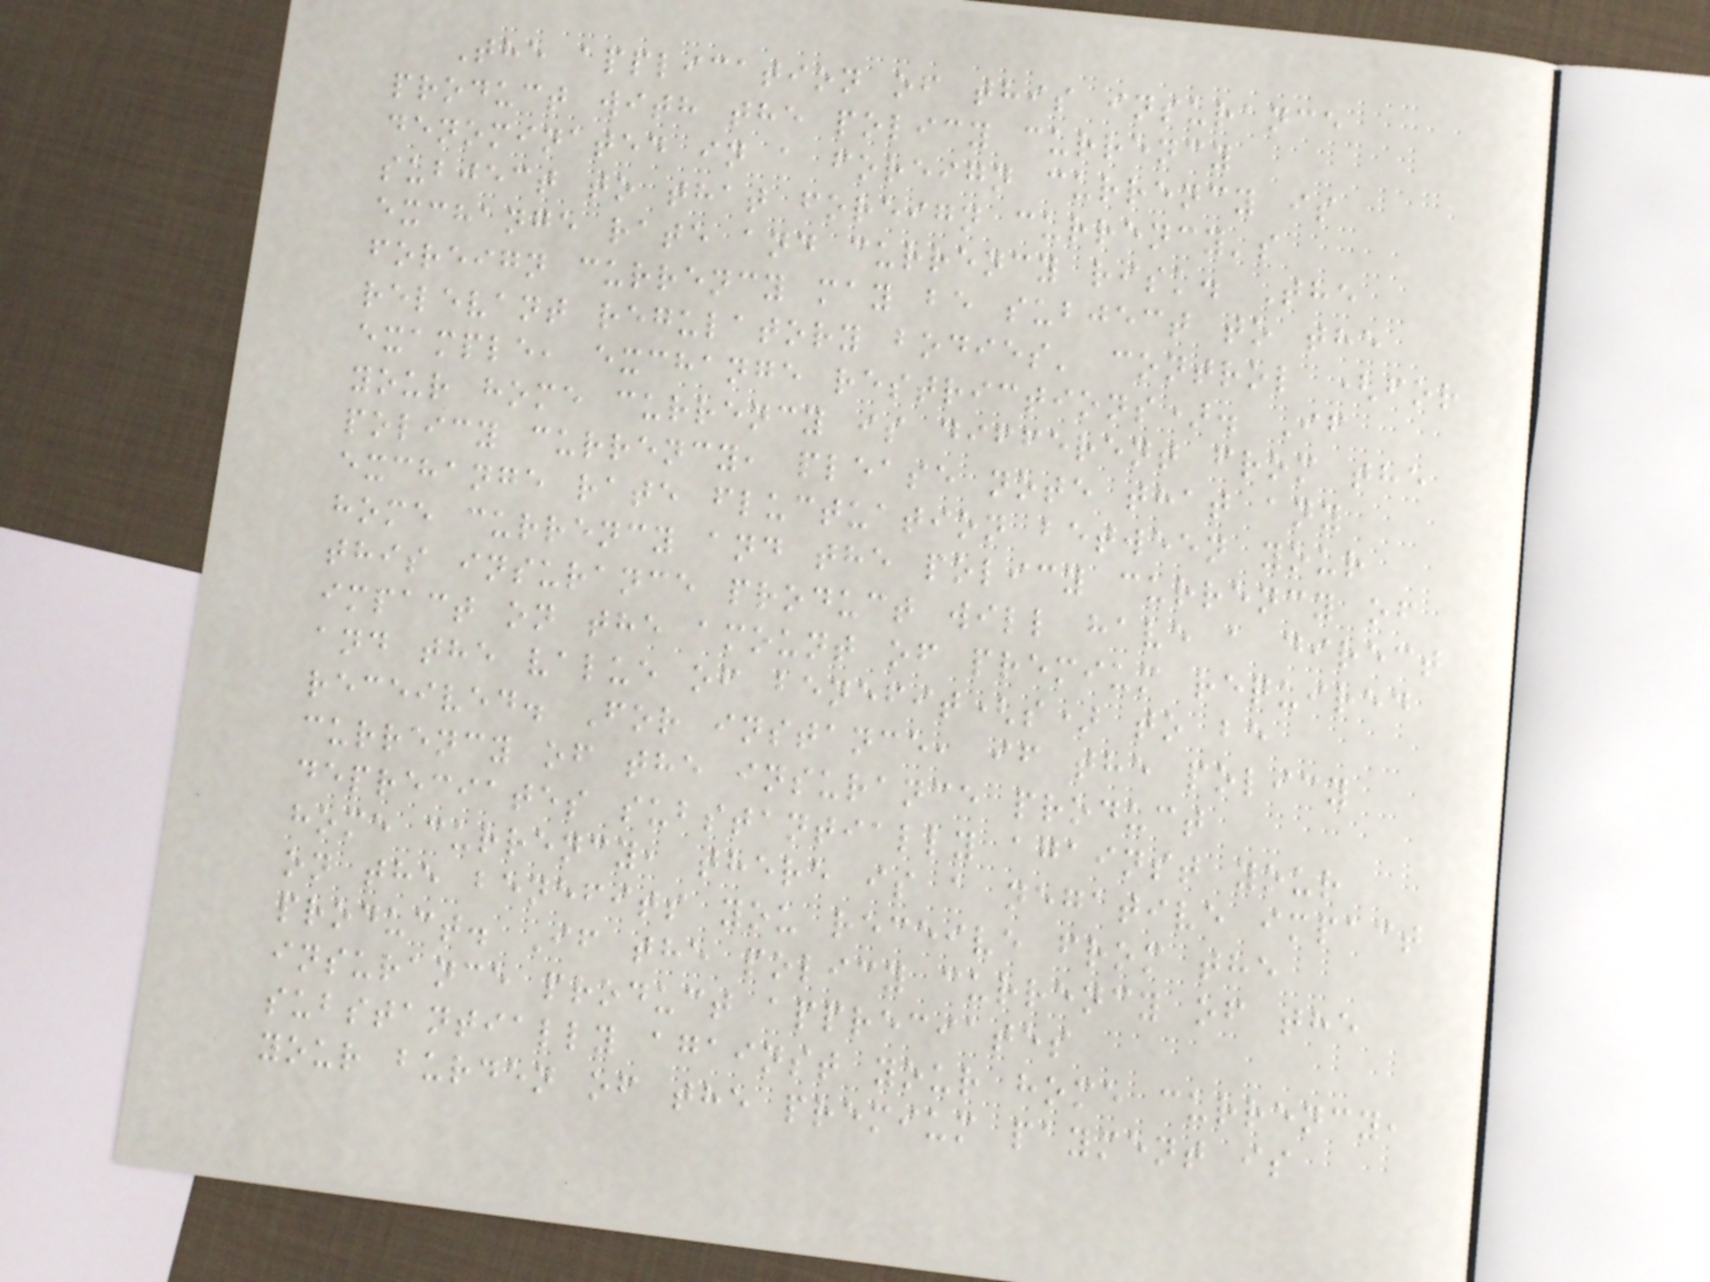The application of this insurance
product with the policy currency
denominated in a foreign currency is
subject to that foreign currency's
exchange rate and currency risk. The
foreign currency may be subject to the
relevant regulatory bodies' control (for
example, exchange restrictions). If
your home currency is different from the
policy currency, please note that any
exchange rate fluctuation between your
home currency and the policy currency of
this insurance product will have a direct
impact on the amount of premium required
and the value of benefit(s) to be
received. For instance, if the policy
currency of the insurance product
depreciates substantially against your
home currency, there is a negative impact
on the benefits you receive from the
product. If the policy currency of the
insurance product appreciates
substantially against your home currency,
your burden of the premium payment is
